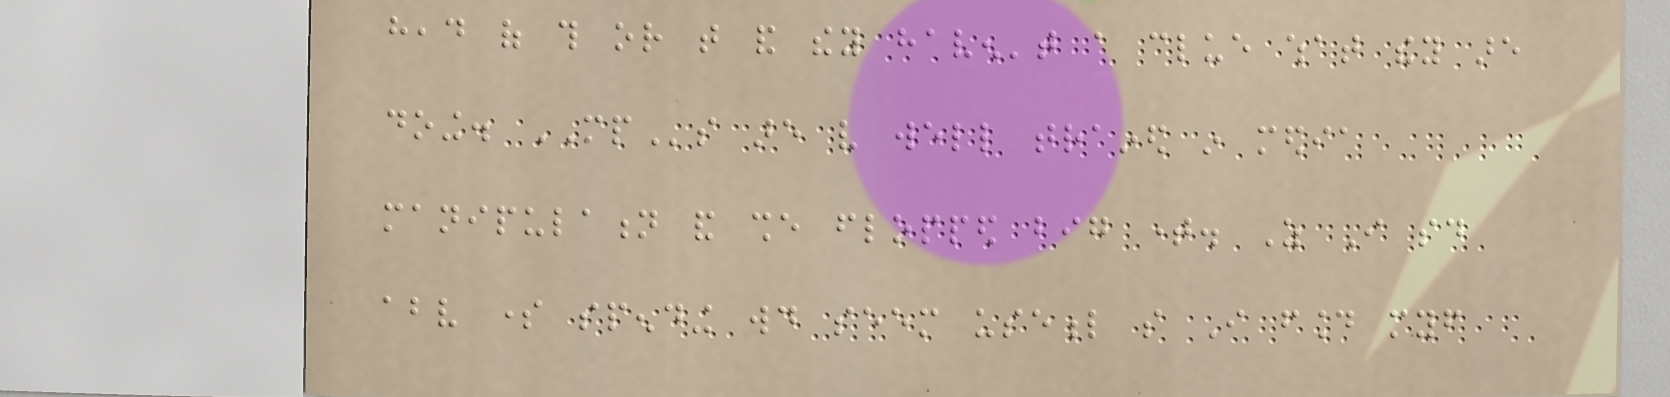head of this or that and they haven't a clue what they are
doing. MPs are very well trained in media
manipulation and she flopped big time. As I said
above some spending would seem useful so I found myself
